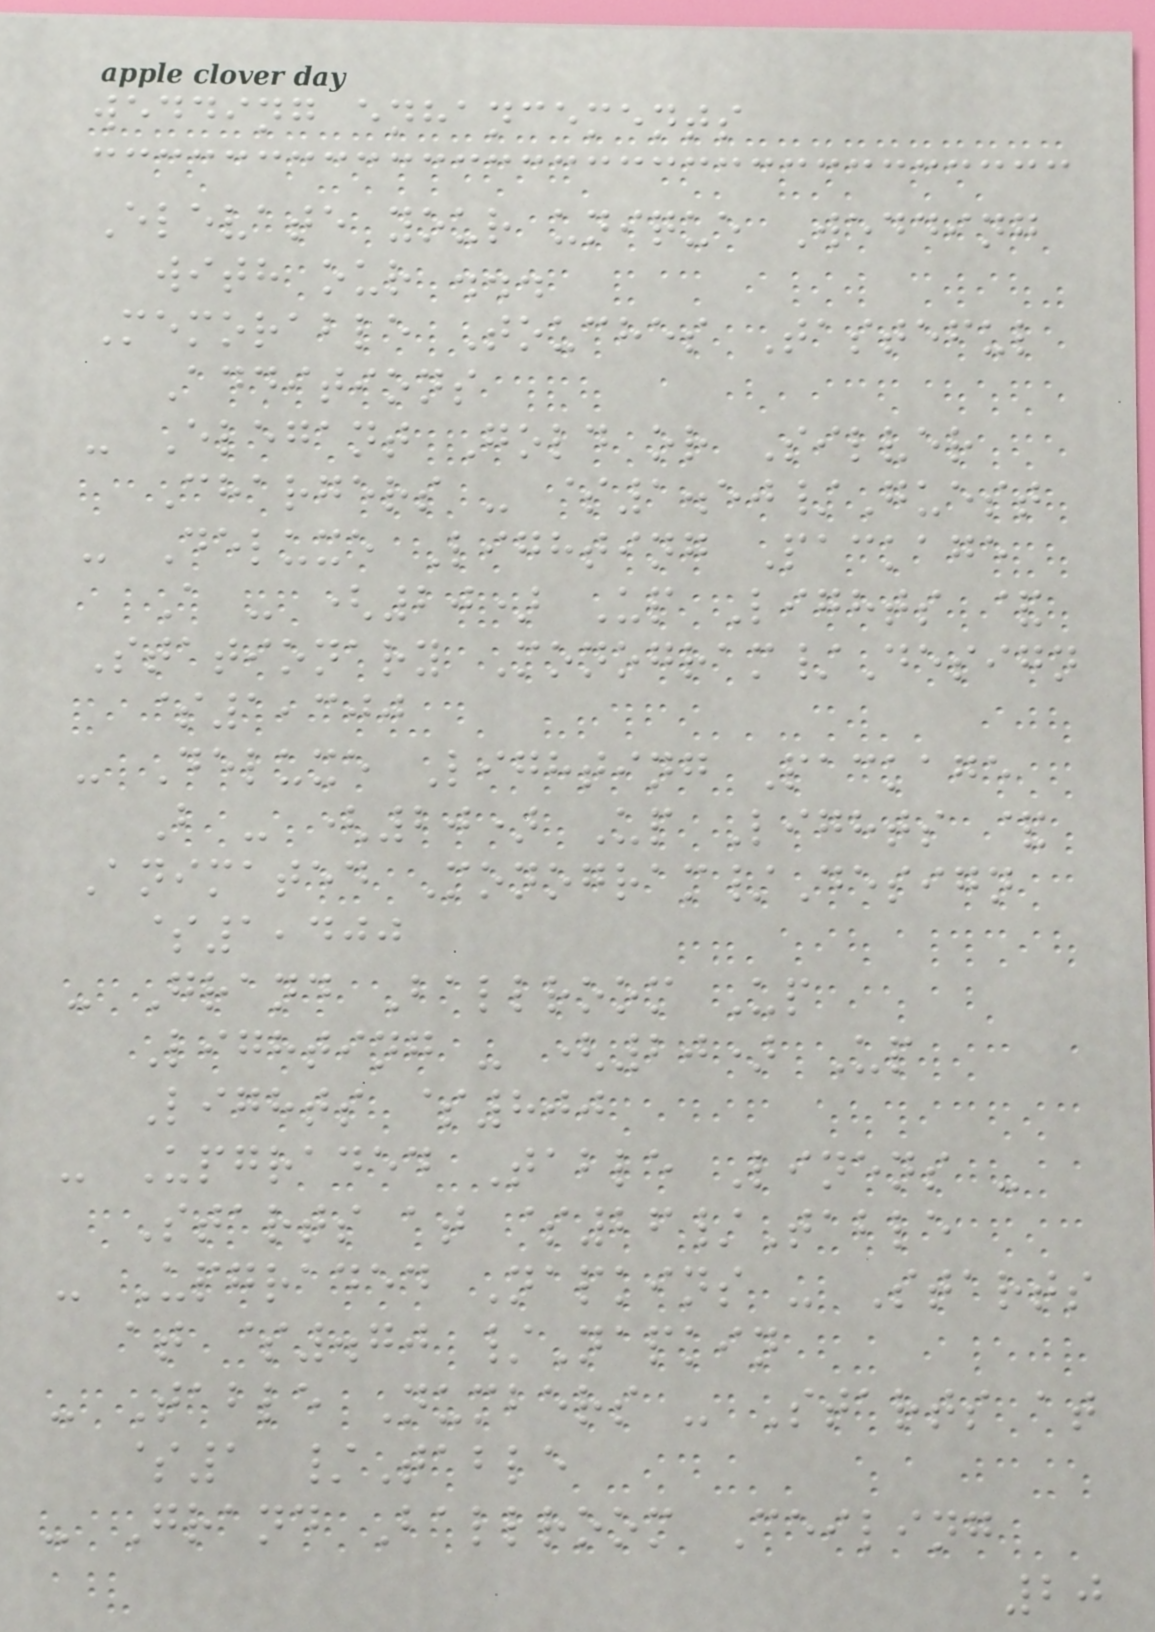wedding enhancements
Elevate your unique Wedding
with our ...
Memorable Touches Tasteful
Additions
- Elegant Gold or Silver
Chargers - $1.50/Guest
- Deluxe Lighting Package
A - (20) Up Lights &
Stationary Monogram/Design
$1,300
- Deluxe Lighting Package
B - (20) Up Lights &
Animated Monogram/Design
$1,400
- Grand Ballroom Up
Lighting - (20) Up
Lights $800
- Upgraded Table Linens -
Starts at $26/Table
- Upgraded Napkins - Starts
at $.70 /Napkin
- Table Numbers - Starts at
$1 /Table
- Grand Ballroom Ceiling
20
